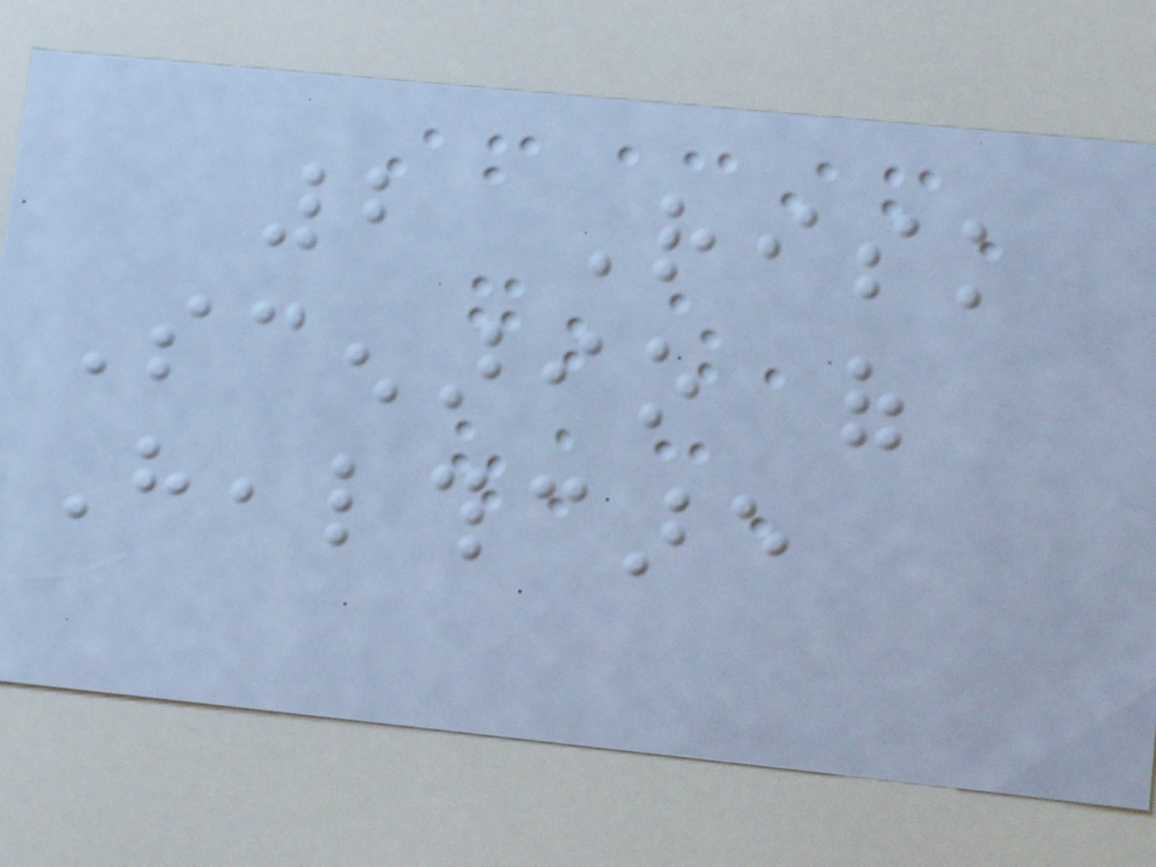2 Risk
Scenario of
Healthcare
